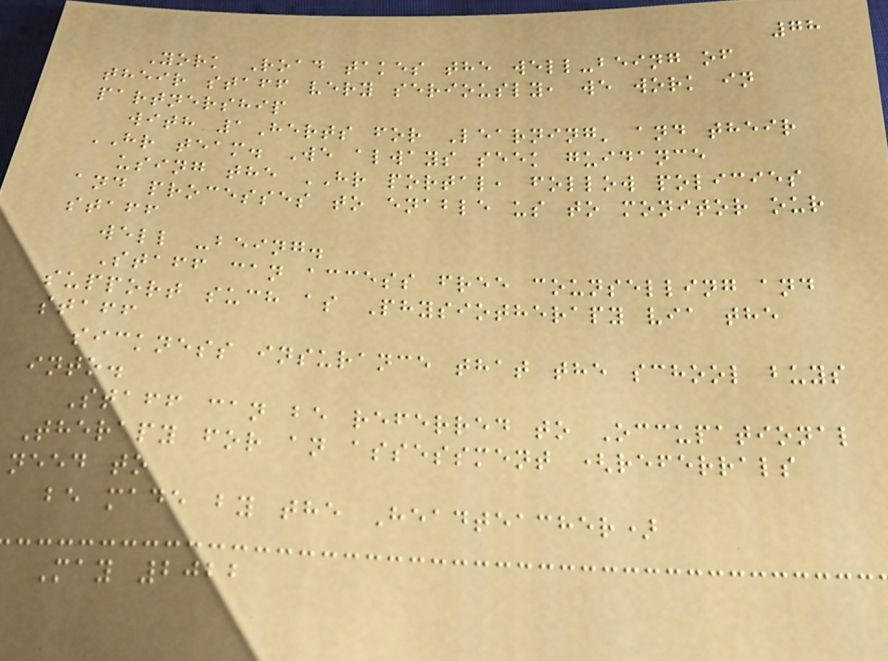78
York Road takes the well-being of
their staff very seriously, we work in
partnership
with 1Herts for Learning' and their
HR team. We always seek guidance
using the HR portal, follow policies
and processes to enable us to monitor our
staff
well -being.
Staff can access free counselling and
support such as Physiotherapy via the
staff
sickness insurance that the school buys
into.
Staff can be referred to Occupational
Therapy for an assessment (referrals
need to
be made by the Headteacher)
May 2022
